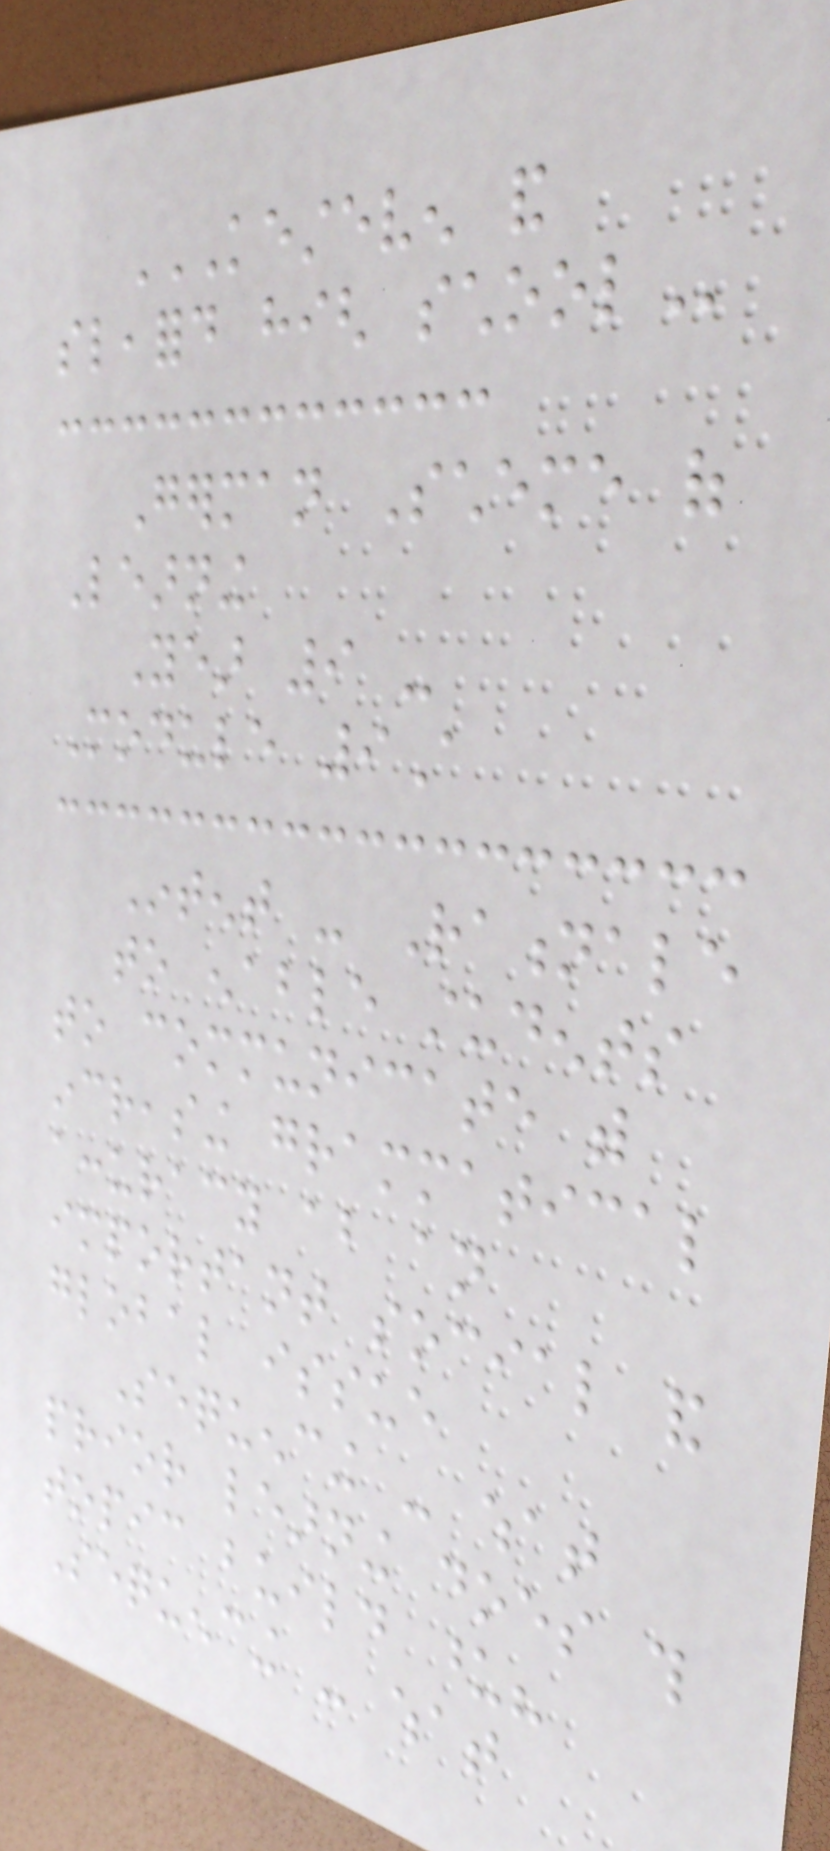KESTEVEN AND
SLEAFORD HIGH SCHOOL
German Scheme of
Learning
Year 9 -
Module 9A
Intent - Rationale
to enable students
to communicate with
increasing grammatical
accuracy about an
important social and
global issue
Sequencing - what
prior learning does this
topic build upon?
Sequencing - what
